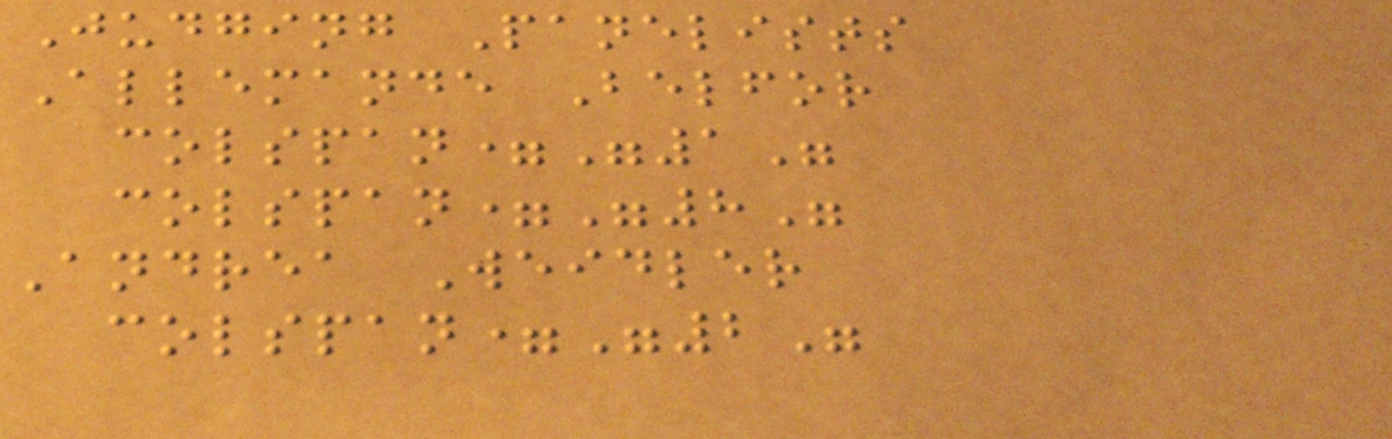Judging Panelists
Allemande Belfor
colspan="1"
colspan="8"
Andrea Weidler
colspan="2"
